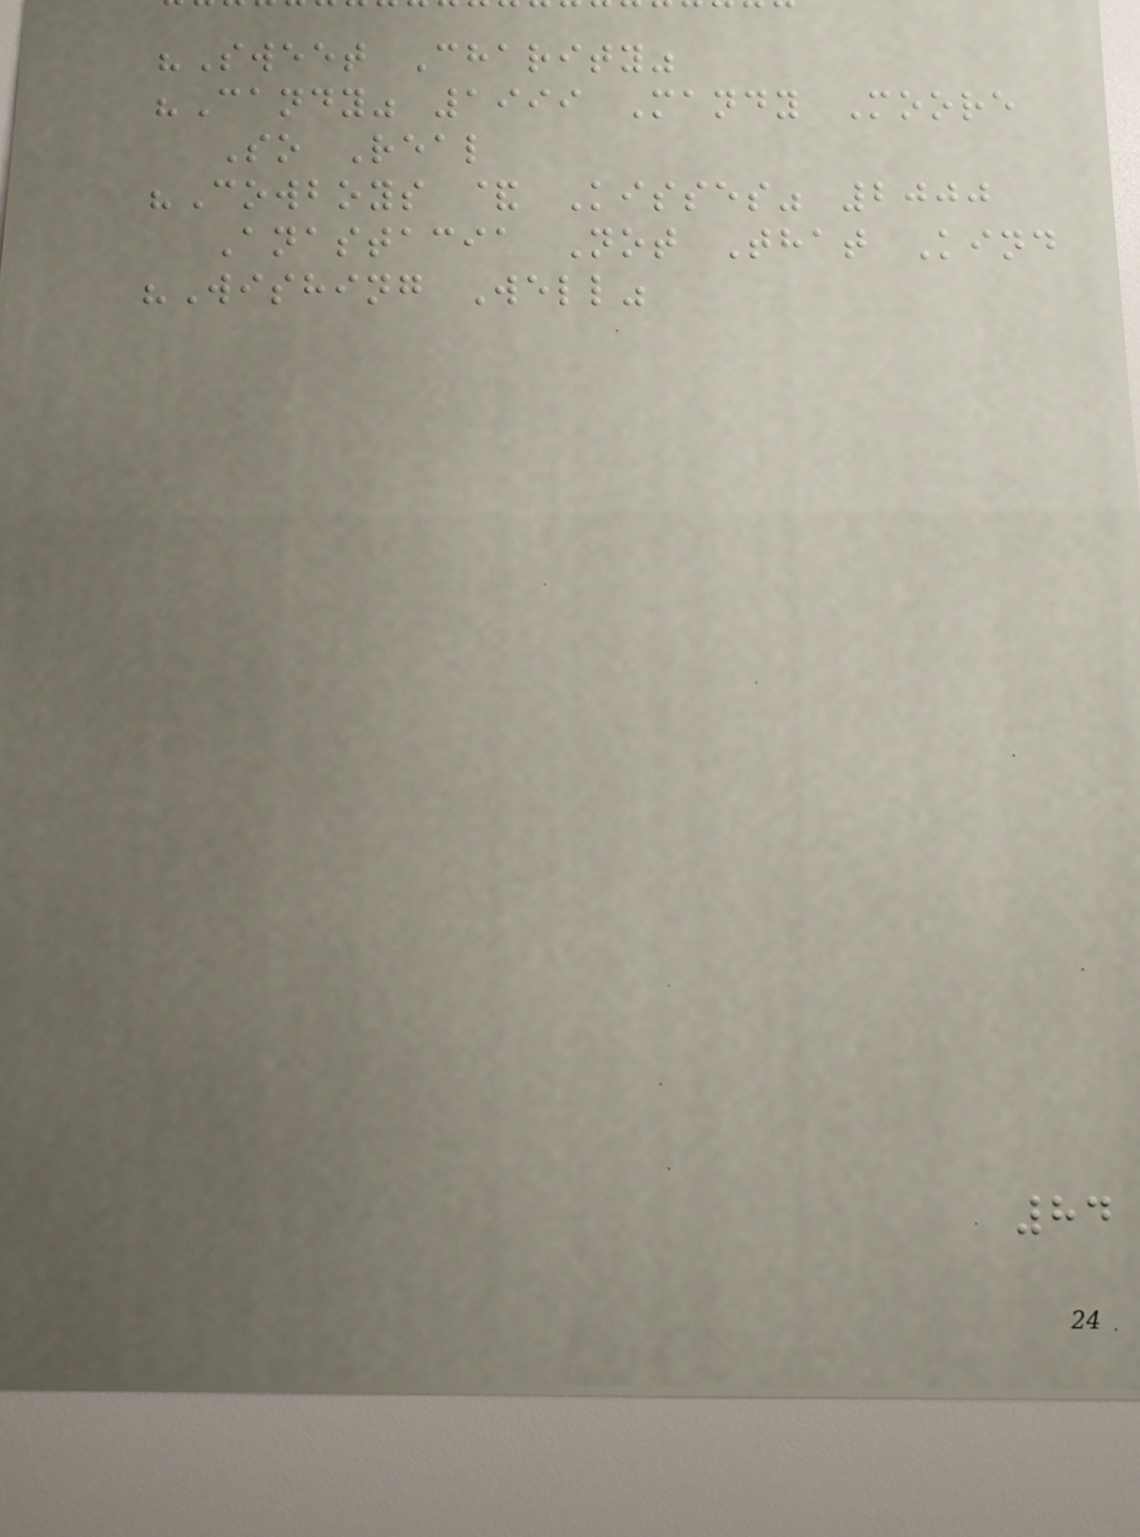"Sweet Charity"
"Candy" 1999 Mandy Moore
So Real
"Cowboys & Kisses" 2000
Anastacia Not That Kind
"Wishing Well"
84
